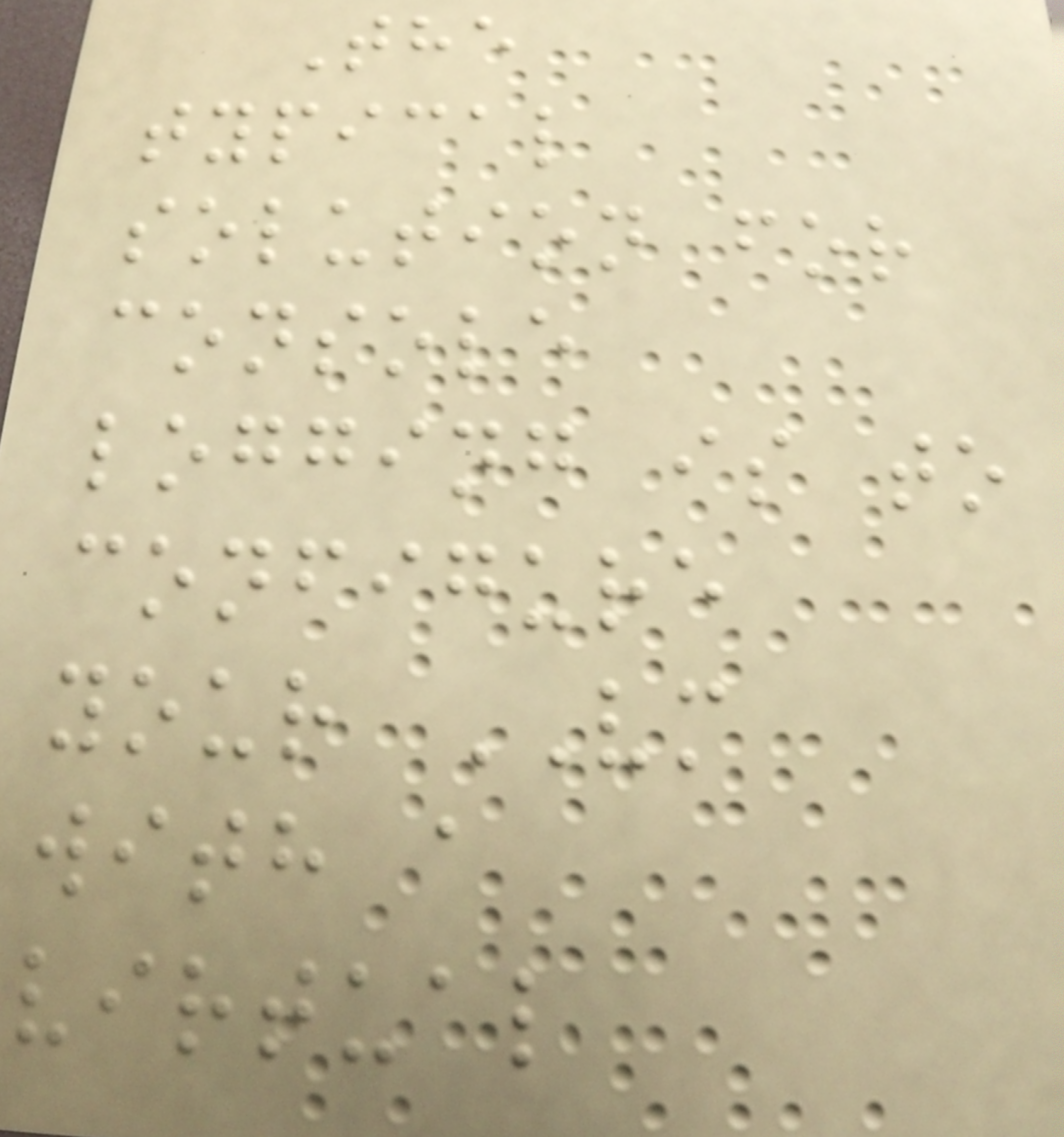The
typical
solution for
console
logging is to
configure
your VM
with a
virtual
